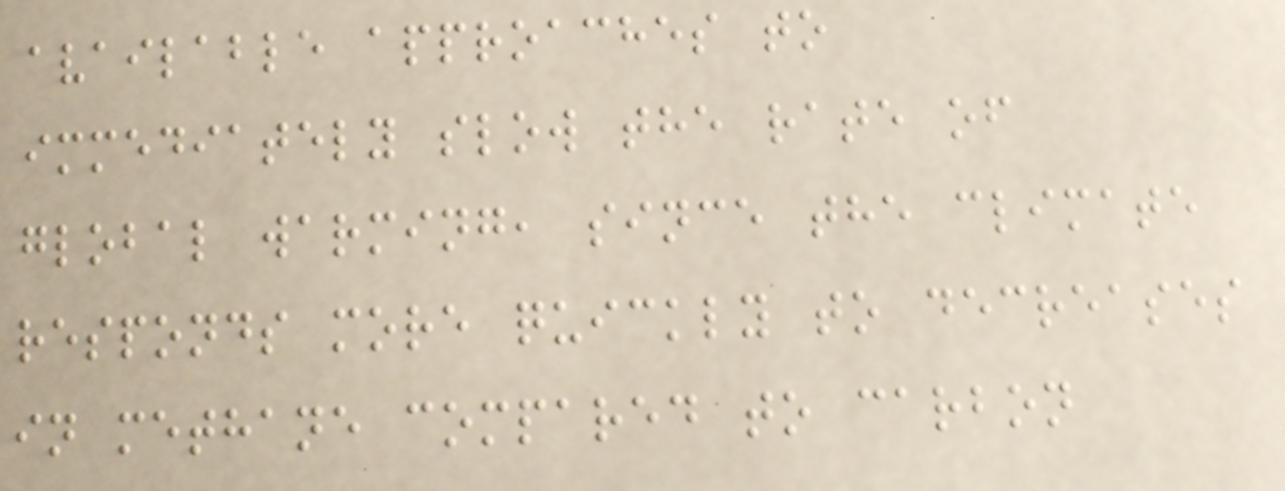available approaches to
immediately slow the rate of
global warming, since the climate
responds more quickly to decreases
in methane compared to carbon
